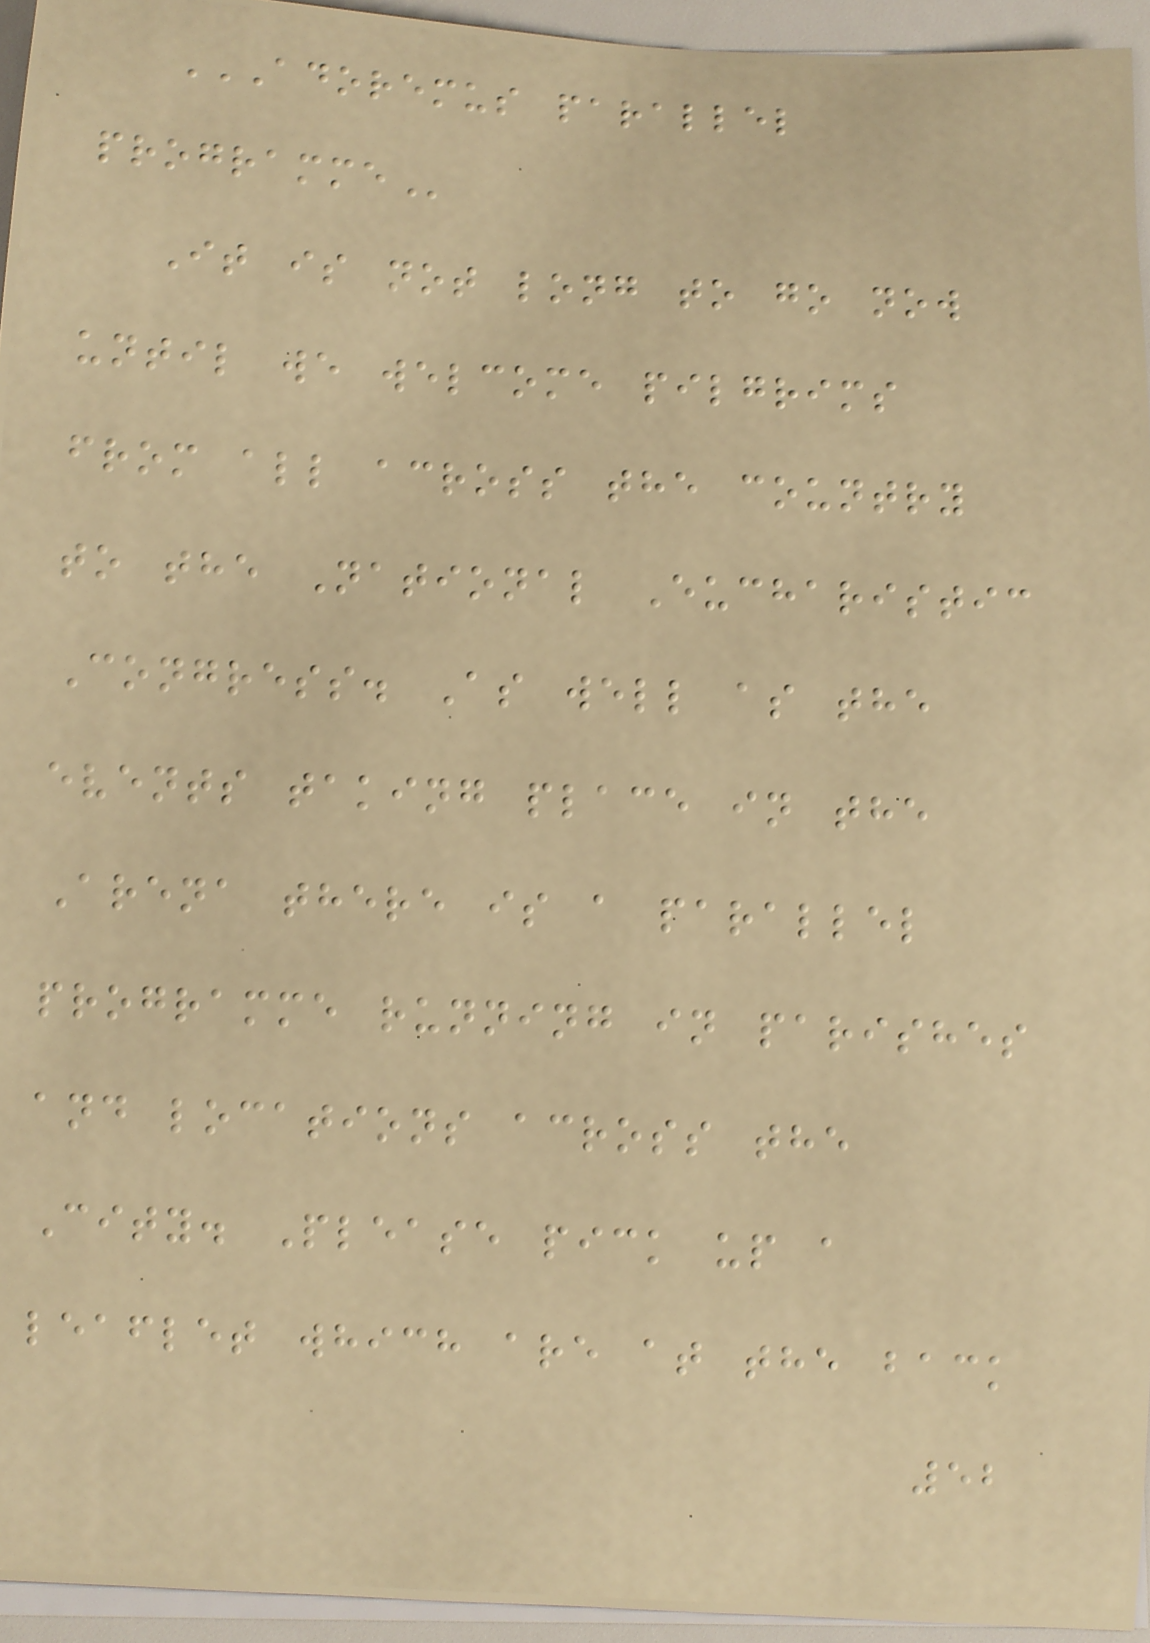ADOREMUS PARALLEL
PROGRAMME
It is not long to go now
until we welcome pilgrims
from all across the country
to the National Eucharistic
Congress. As well as the
events taking place in the
Arena there is a parallel
programme running in parishes
and locations across the
City. Please pick up a
leaflet which are at the back
52
